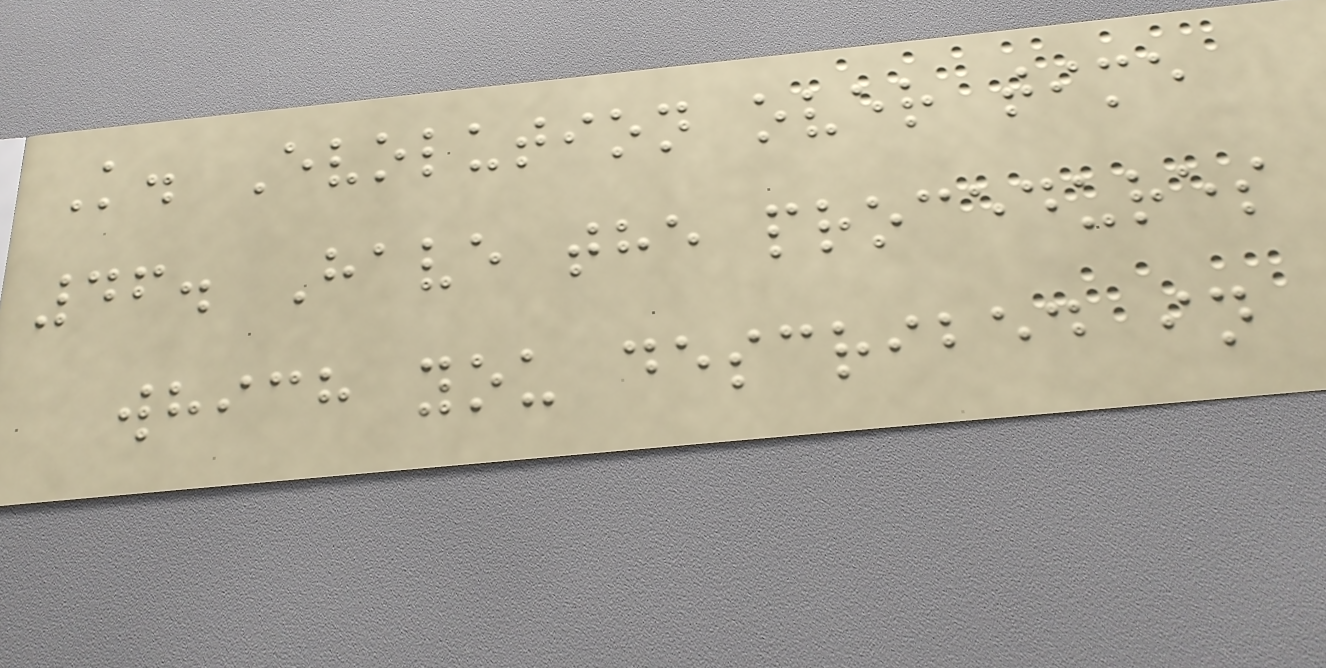K. Evolution over time
46. Have the procedures
which you described in
